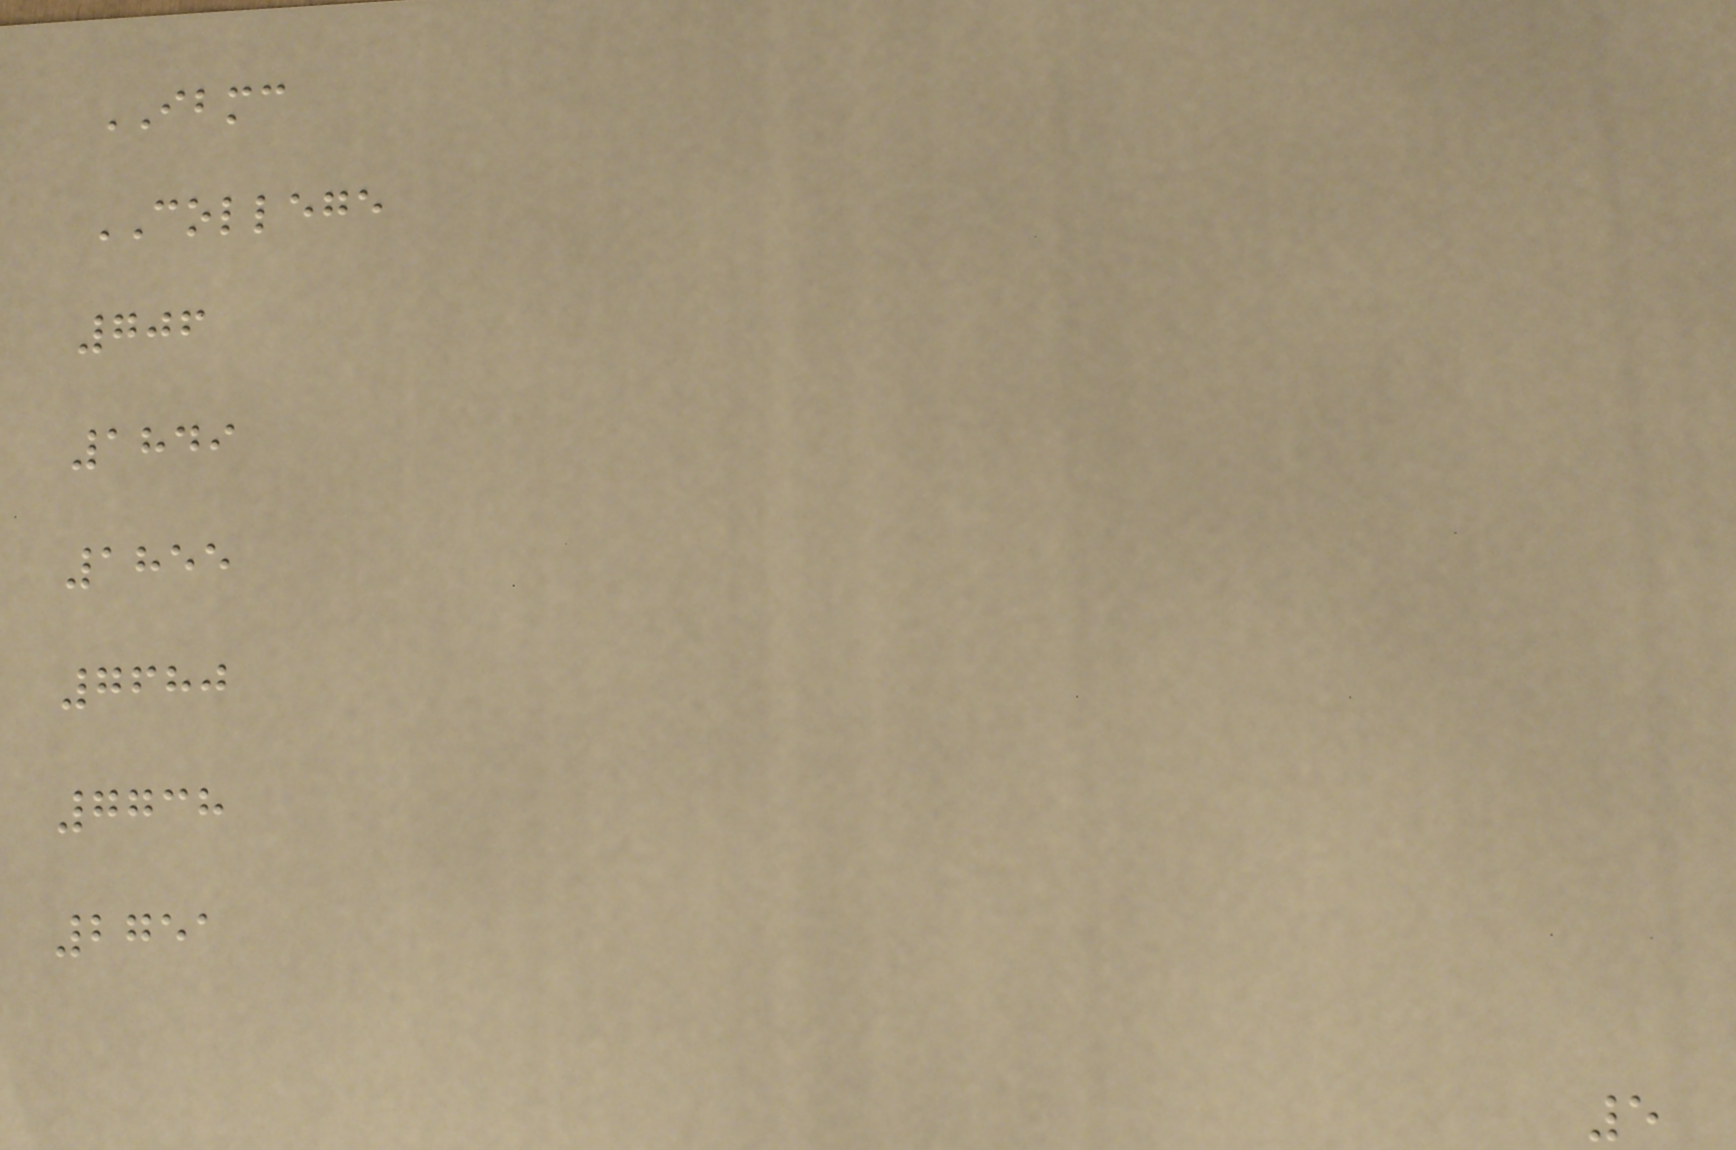IBMC
COLLEGE
706
1849
1855
7680
7738
2751
5
